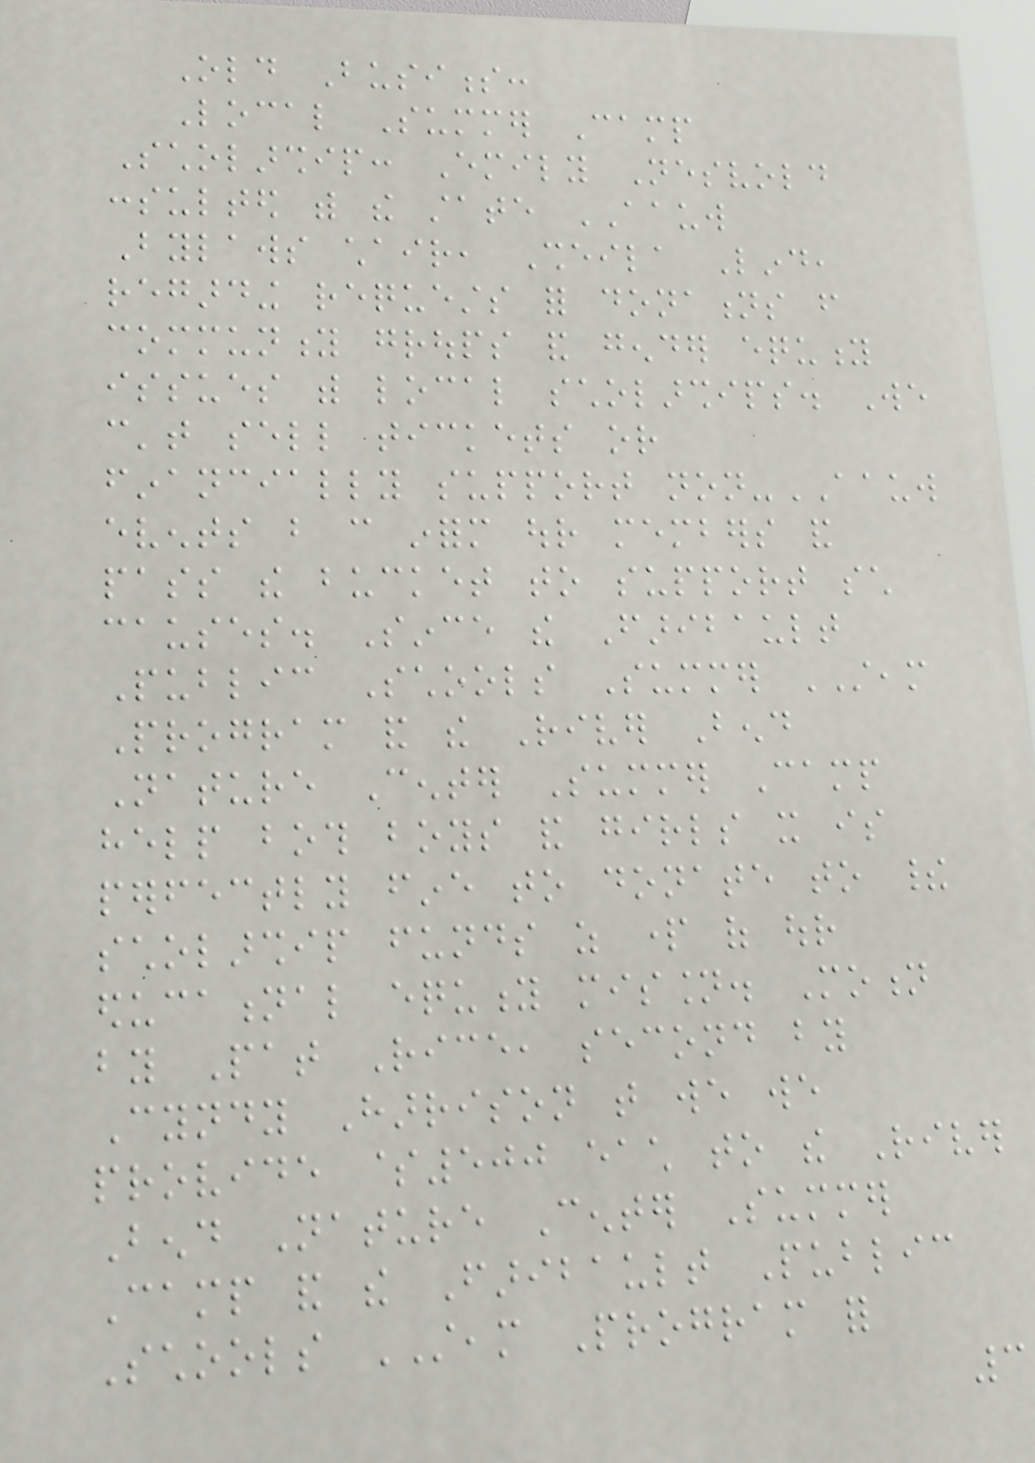Old Business:
Local Summer Camp
Scholarship: Emily Nesvold
consulted with the state AAUW
Bylaws chair, Sheila Lind,
regarding requests for donations from
community groups and gender equity
issues with local scholarships. We
can't sell tickets or
financially support non-AAUW
events but can inform our members and
pass the bucket to support such
causes. Since the Faribault
Public Schools Summer STEAM
Program and the River Bend
Nature Center Summer Camp
help both boys and girls it is
perfectly fine to donate to their
scholarship funds as part of our
educational equity mission. Motion
by Pat Rice, second by
Cyndy Harrison that we we
provide $500 each to the River
Bend Nature Center Summer
Camp and the Faribault Public
Schools STEAM Program for
3
